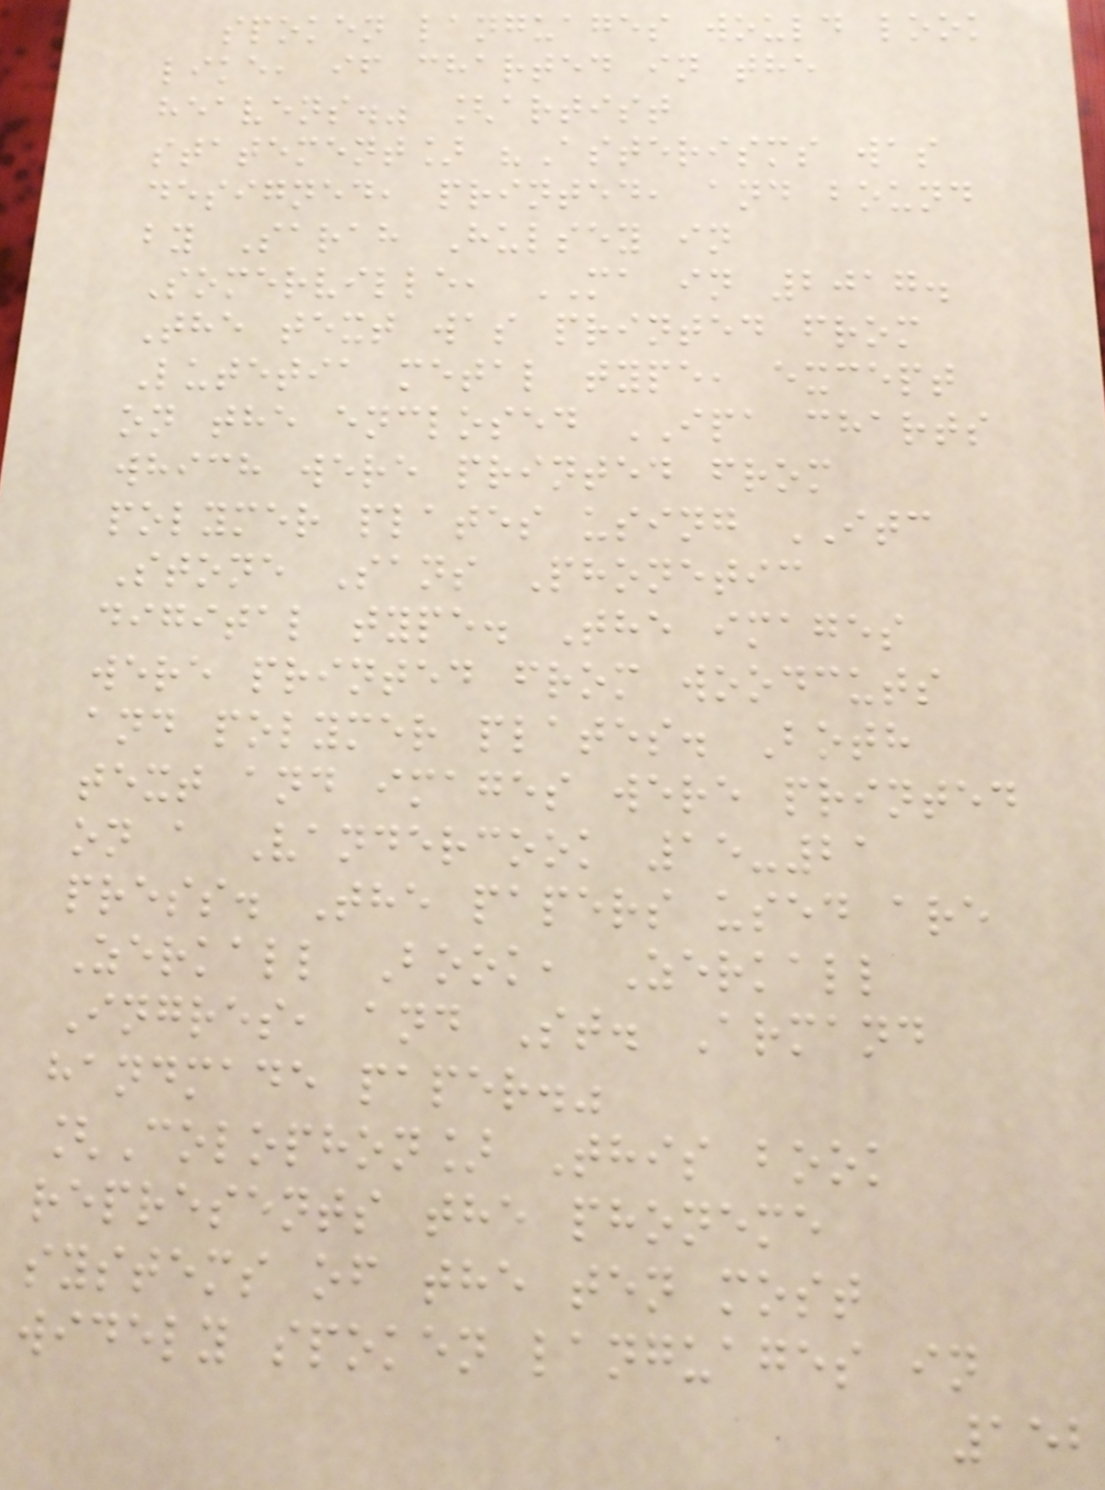spoken languages would look
like, if charted in the
heavens." [artist
statement] "Asterisms was
designed, printed, and bound
by Sarah Hulsey in
Somerville, MA in 2017.
The text was printed from
Lutetia metal type, except
on the enclosed IPA charts
which were printed from
polymer plates using ITC
Stone Sans Phonetic
digital type. The images
were printed from woodcuts
and polymer plates. Both
text and images were printed
on a Vandercook 15-21
press. The papers used are
Zerkall Book, Zerkall
Ingres, and St. Armand
handmade paper."
[Colophon] This book
represents the phoneme
systems of the ten most
widely spoken languages in
152
